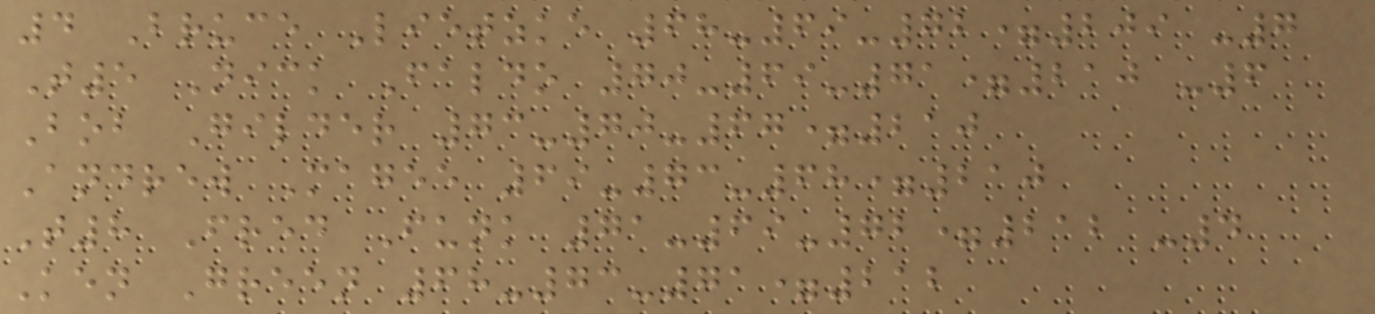4 Bruce Lietzke 68-69-72=209 -7
T5 Nick Faldo 70-69-71=210 -6
Bob Gilder 73-70-67=210
Andrew Magee 69-73-68=210
T8 Fred Funk 71-69-72=212 -4
Ken Green 68-73-71=212
